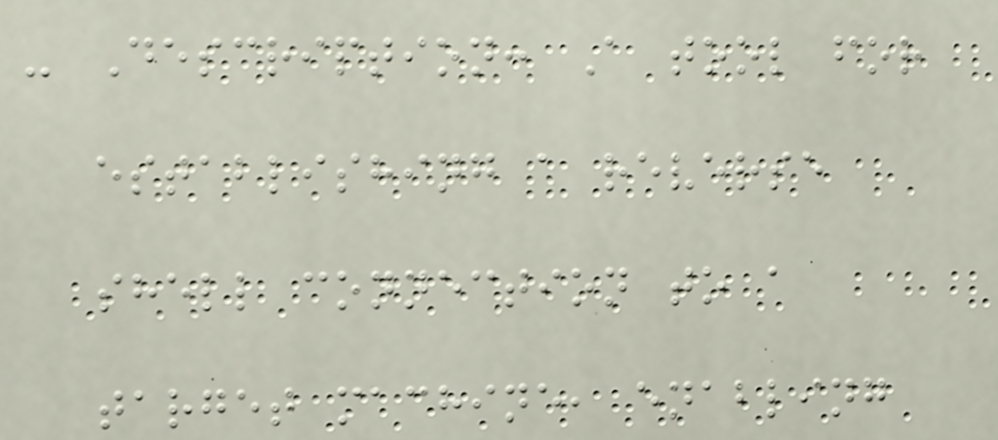- Description: A tool for
establishing a reverse
shell connection to a
target machine, enabling
